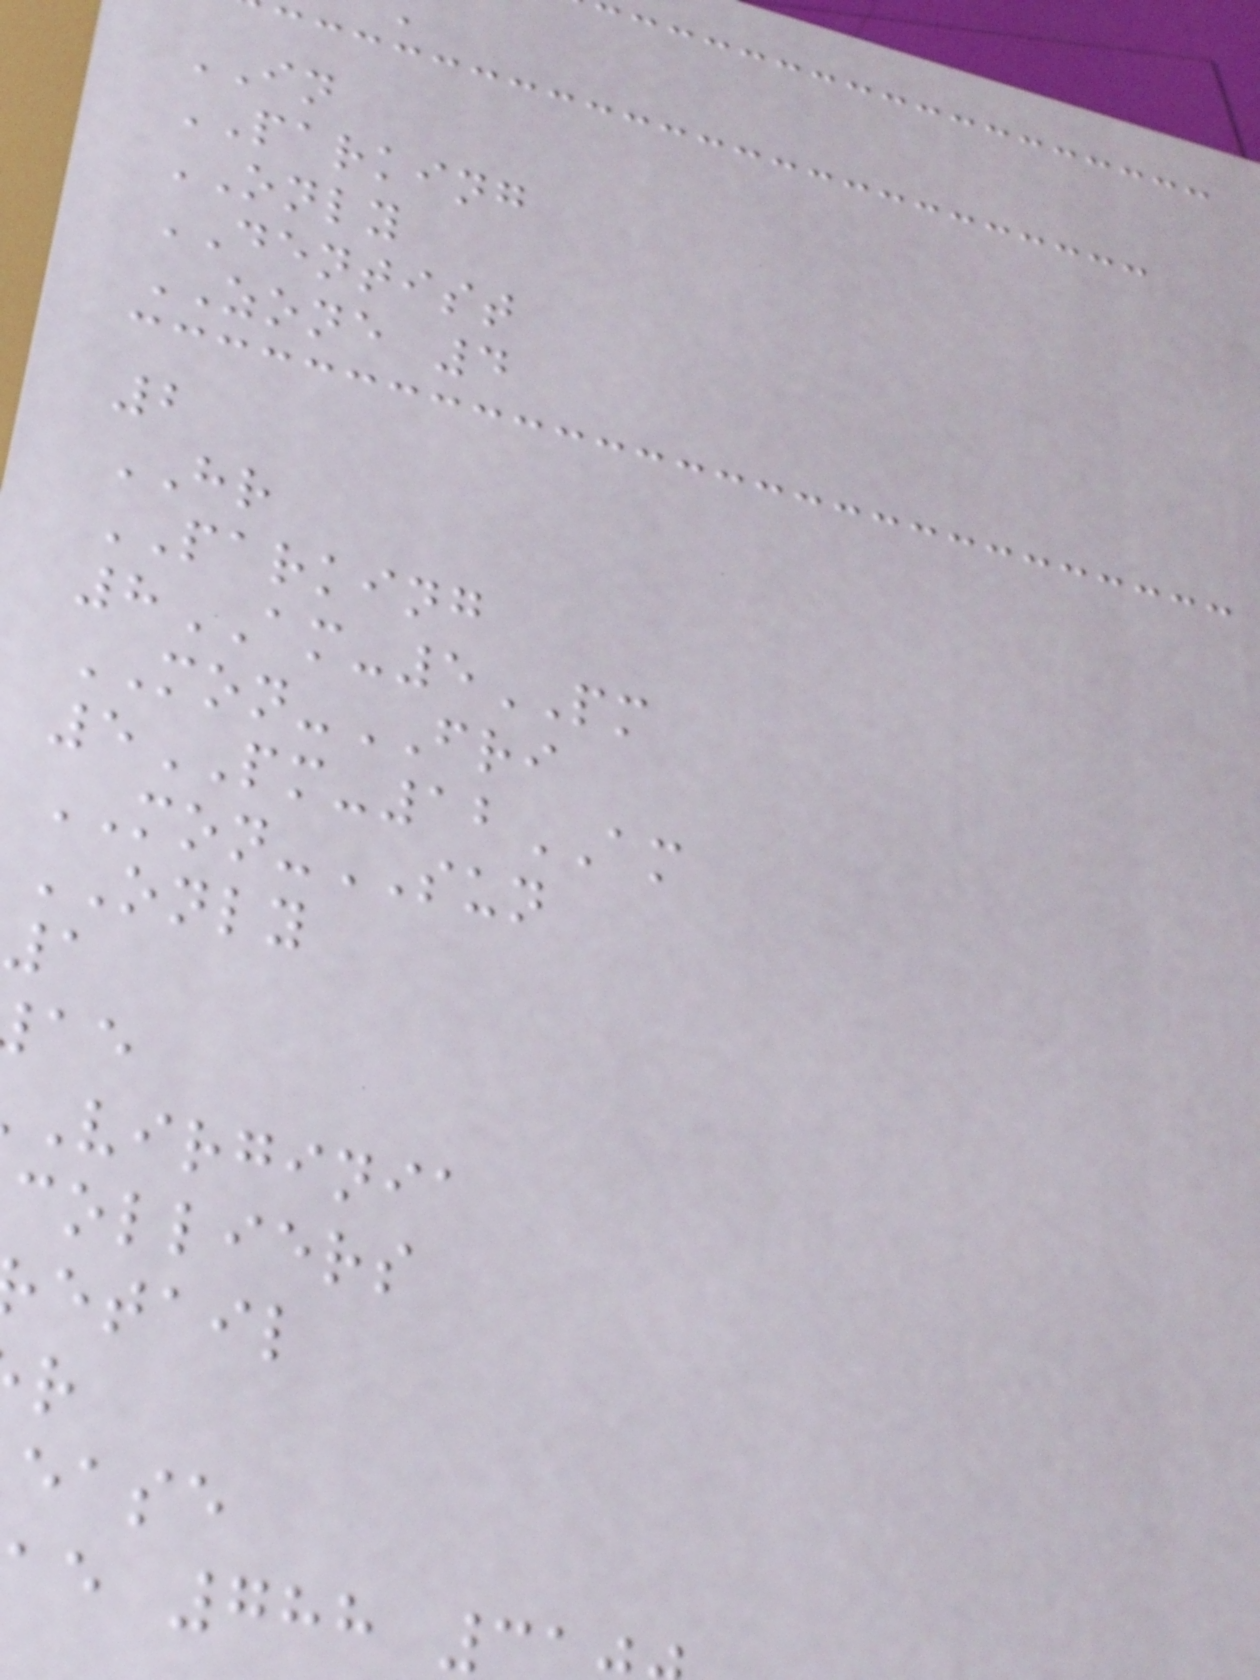IN
PARKING
ONLY
DENTIST
ZONE 4
2
HR
PARKING
8AM-5PM
MON-FRI
5PM-12AM
MON-SUN
ONLY
1
virginia
colliers
etail
ease
ae 788
